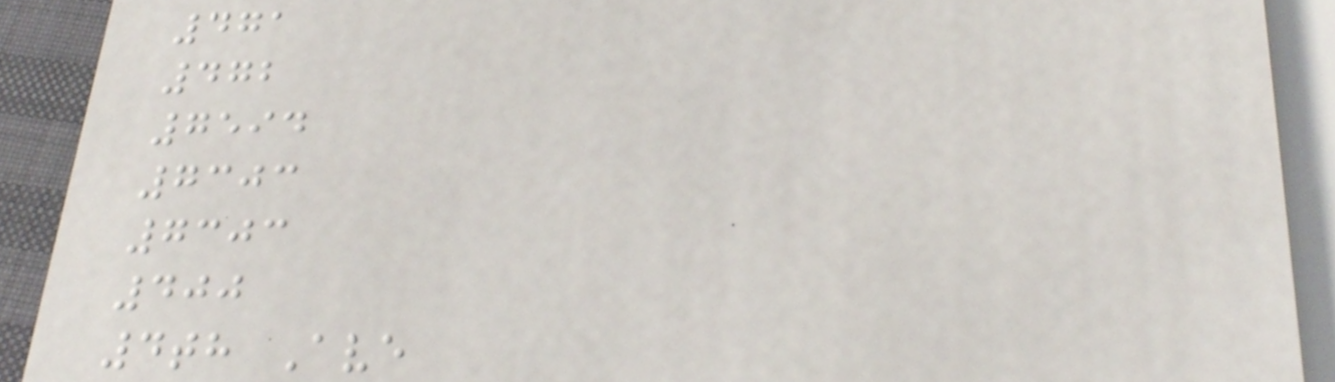471
472
7594
7303
7303
400
4th Ave
